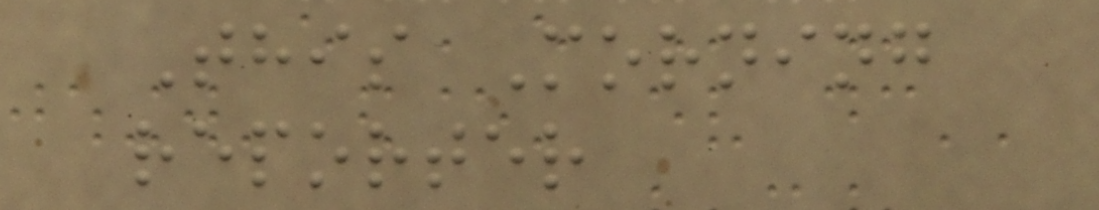This Morning
reporter
